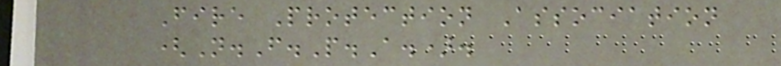Fire Protection Association
(N.F.P.A.).
